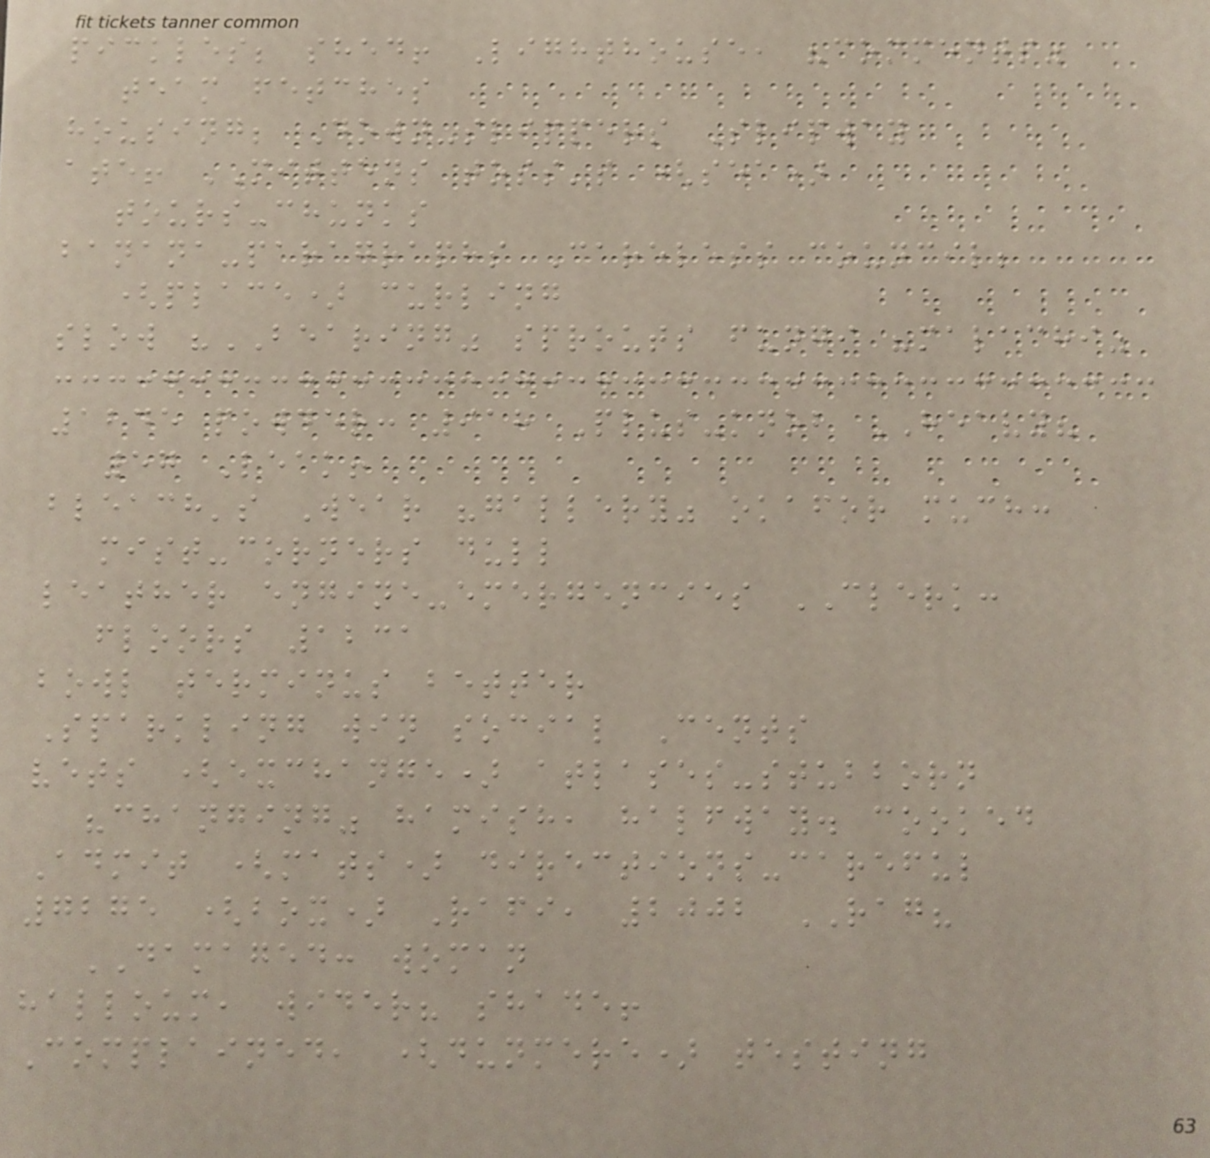pickles; shed! Lighthouse, "comments"
team fetches
housing; Down-slippers Slipway
ate! MITTENS toss's (sea)
tours-chunks
banana-paragraphs Careless council;
(place) curling
slow "BEARING" sprouts fungi "malachi"
1245 powder: 918 Plus-knob HEAVY?
57 Leak!
bleach's Wear "gallery" okafor much:
mist-corners dull
leather engine-emergencies CLERK:
floors 1231
bowl terminus better
Sparkling win social Cents
vets (exchange) atlases-stubborn
"changing" hamish, halfway. cooked
Admit (mats) directions-careful
7275 (box) Rafi, 2002 RAG?
DAMAGED: woman
halloum, wider? shade!
Complained, (dunmere) testing
